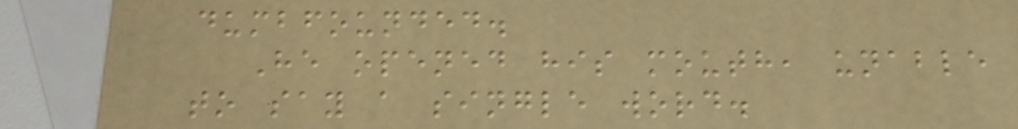dumbfounded.
He opened his mouth, unable
to say a single word.
